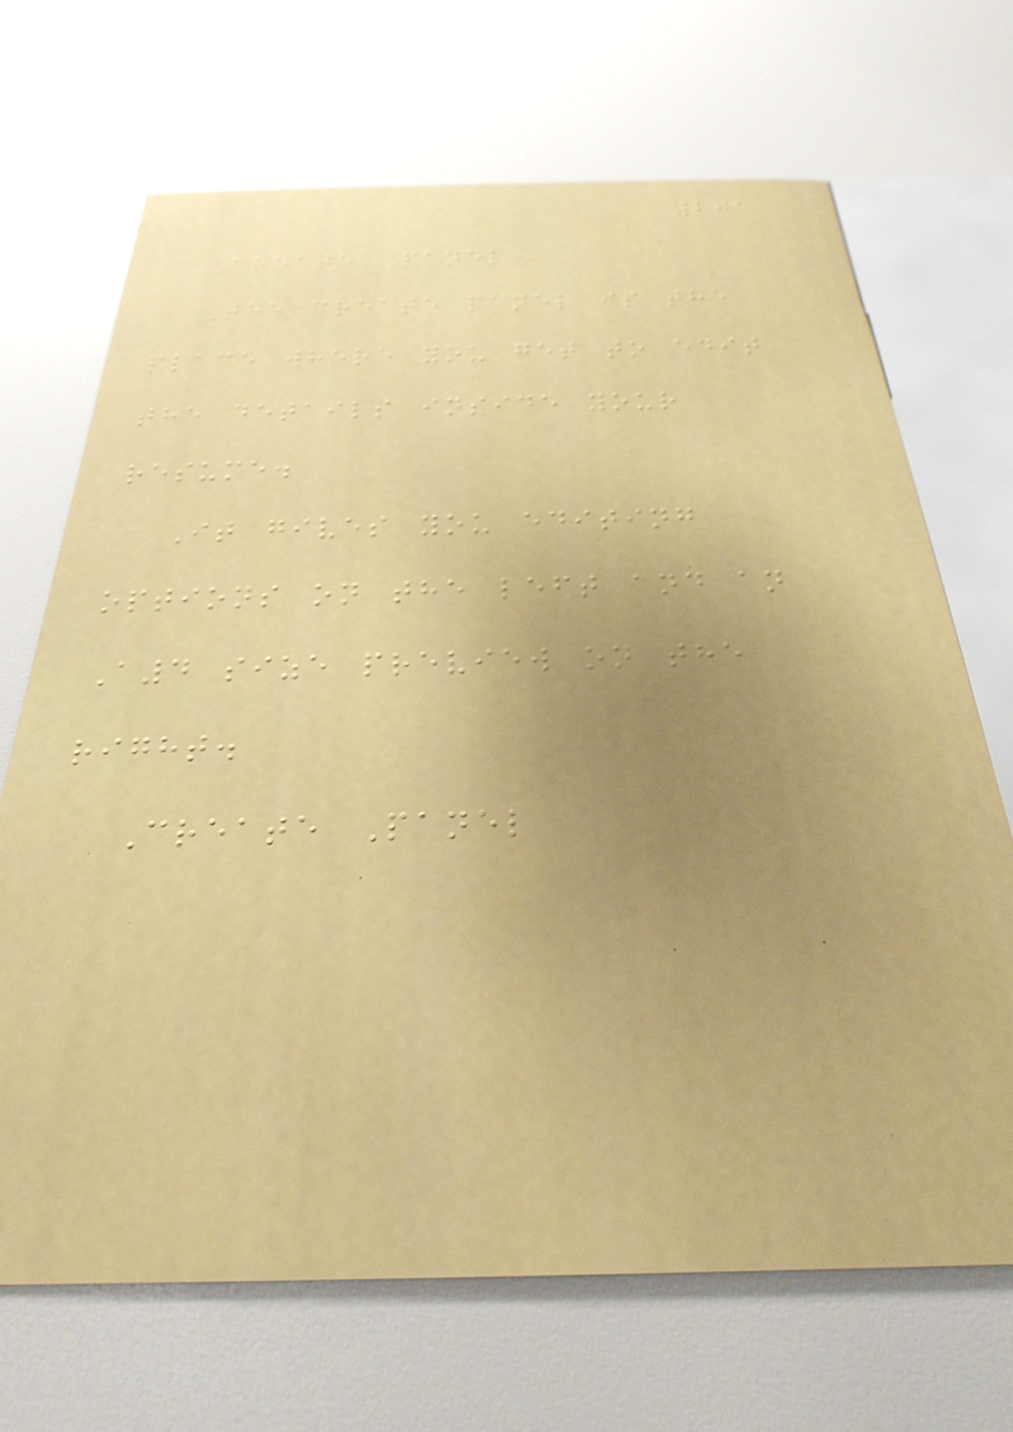201
Create Panel
The create panel is the
place where you get to edit
the details inside your
resume.
It gives you editing
options on the left and an
A4 size preview on the
right.
Create Panel
